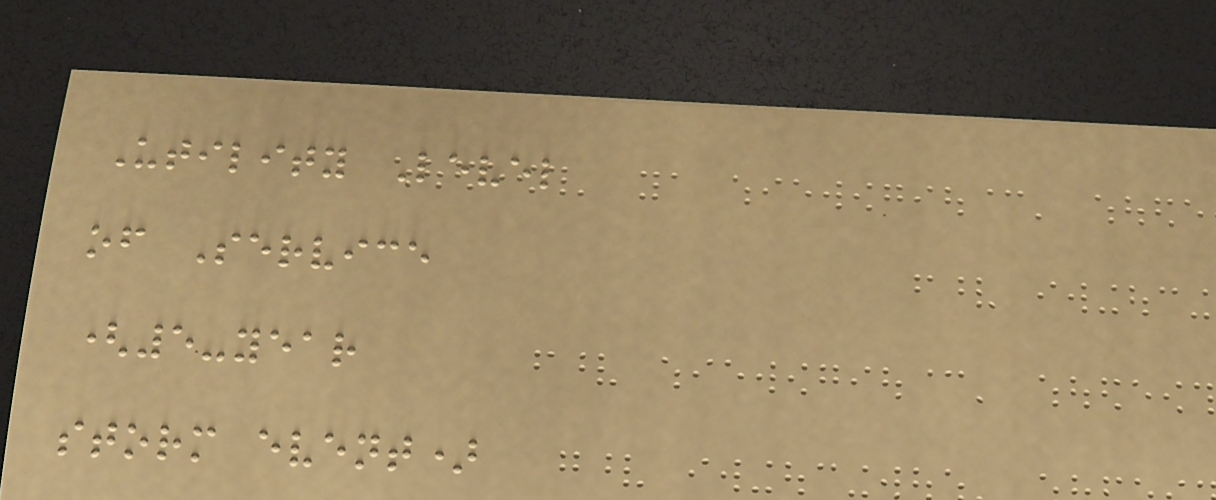Utility Level
of Service
(5-year
storm event)
